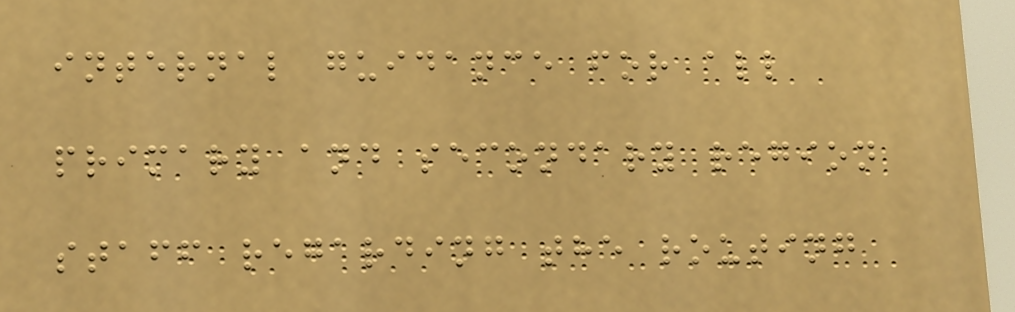internal guidance for all
primary and secondary region
staff regarding the routing
